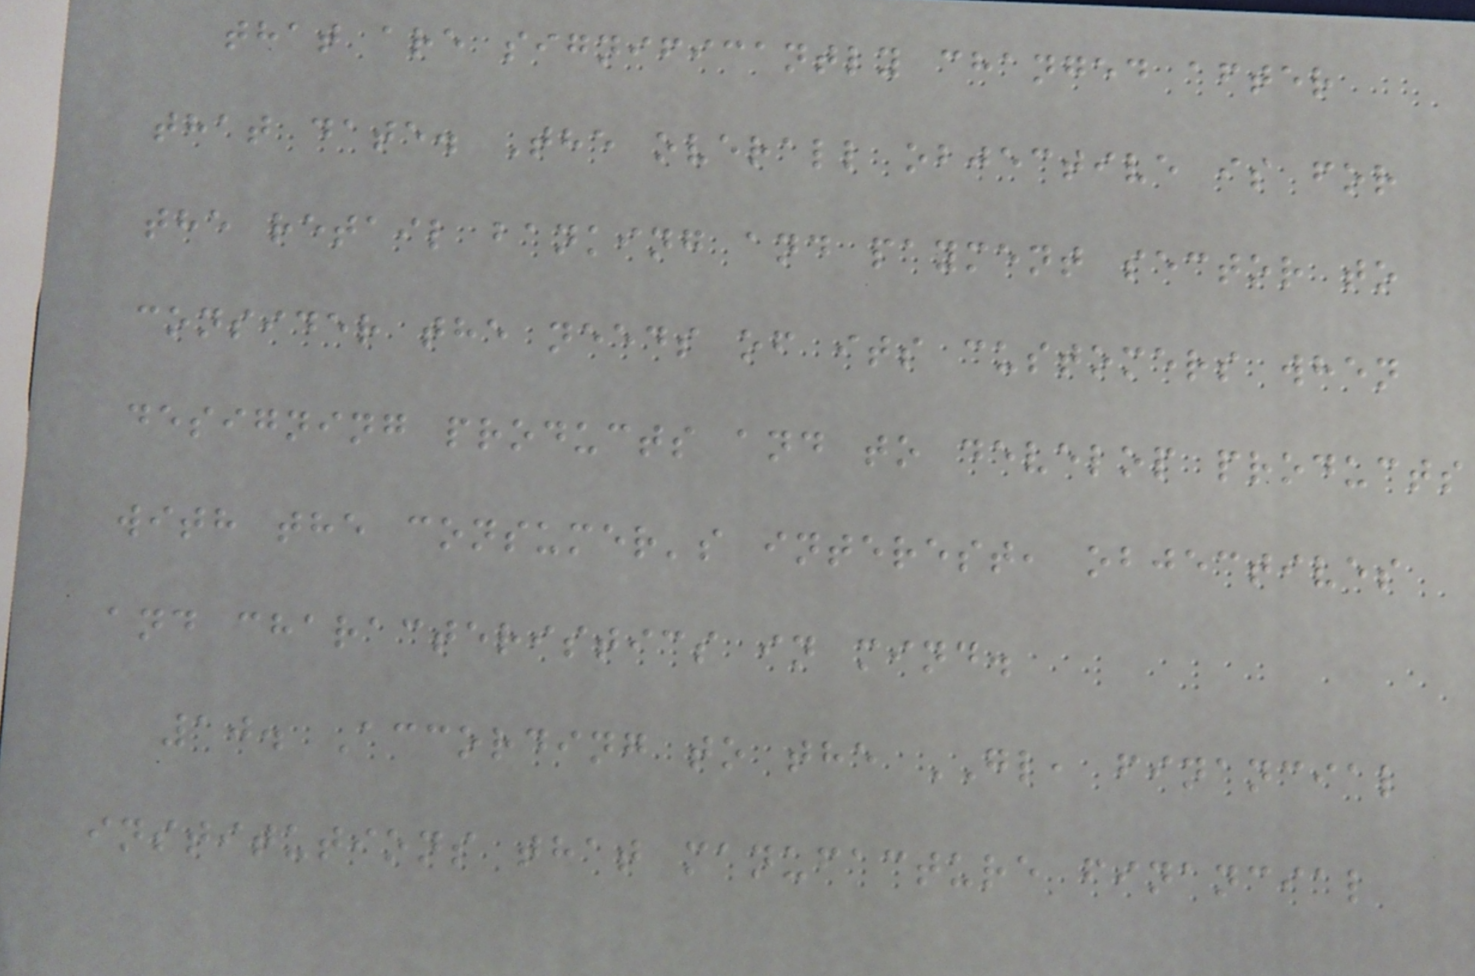that are significantly changed after
that date. The overall objective is for
the retail banking and payment sector to
consider the needs of its customers when
designing products and to develop products
with the consumer's interest, objectives
and characteristics in mind.
10. According to the GL, financial
institutions that manufacture financial
